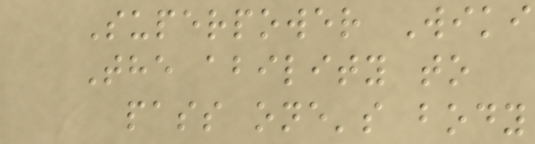Superpower Wiki
The ability to
pass one's body
